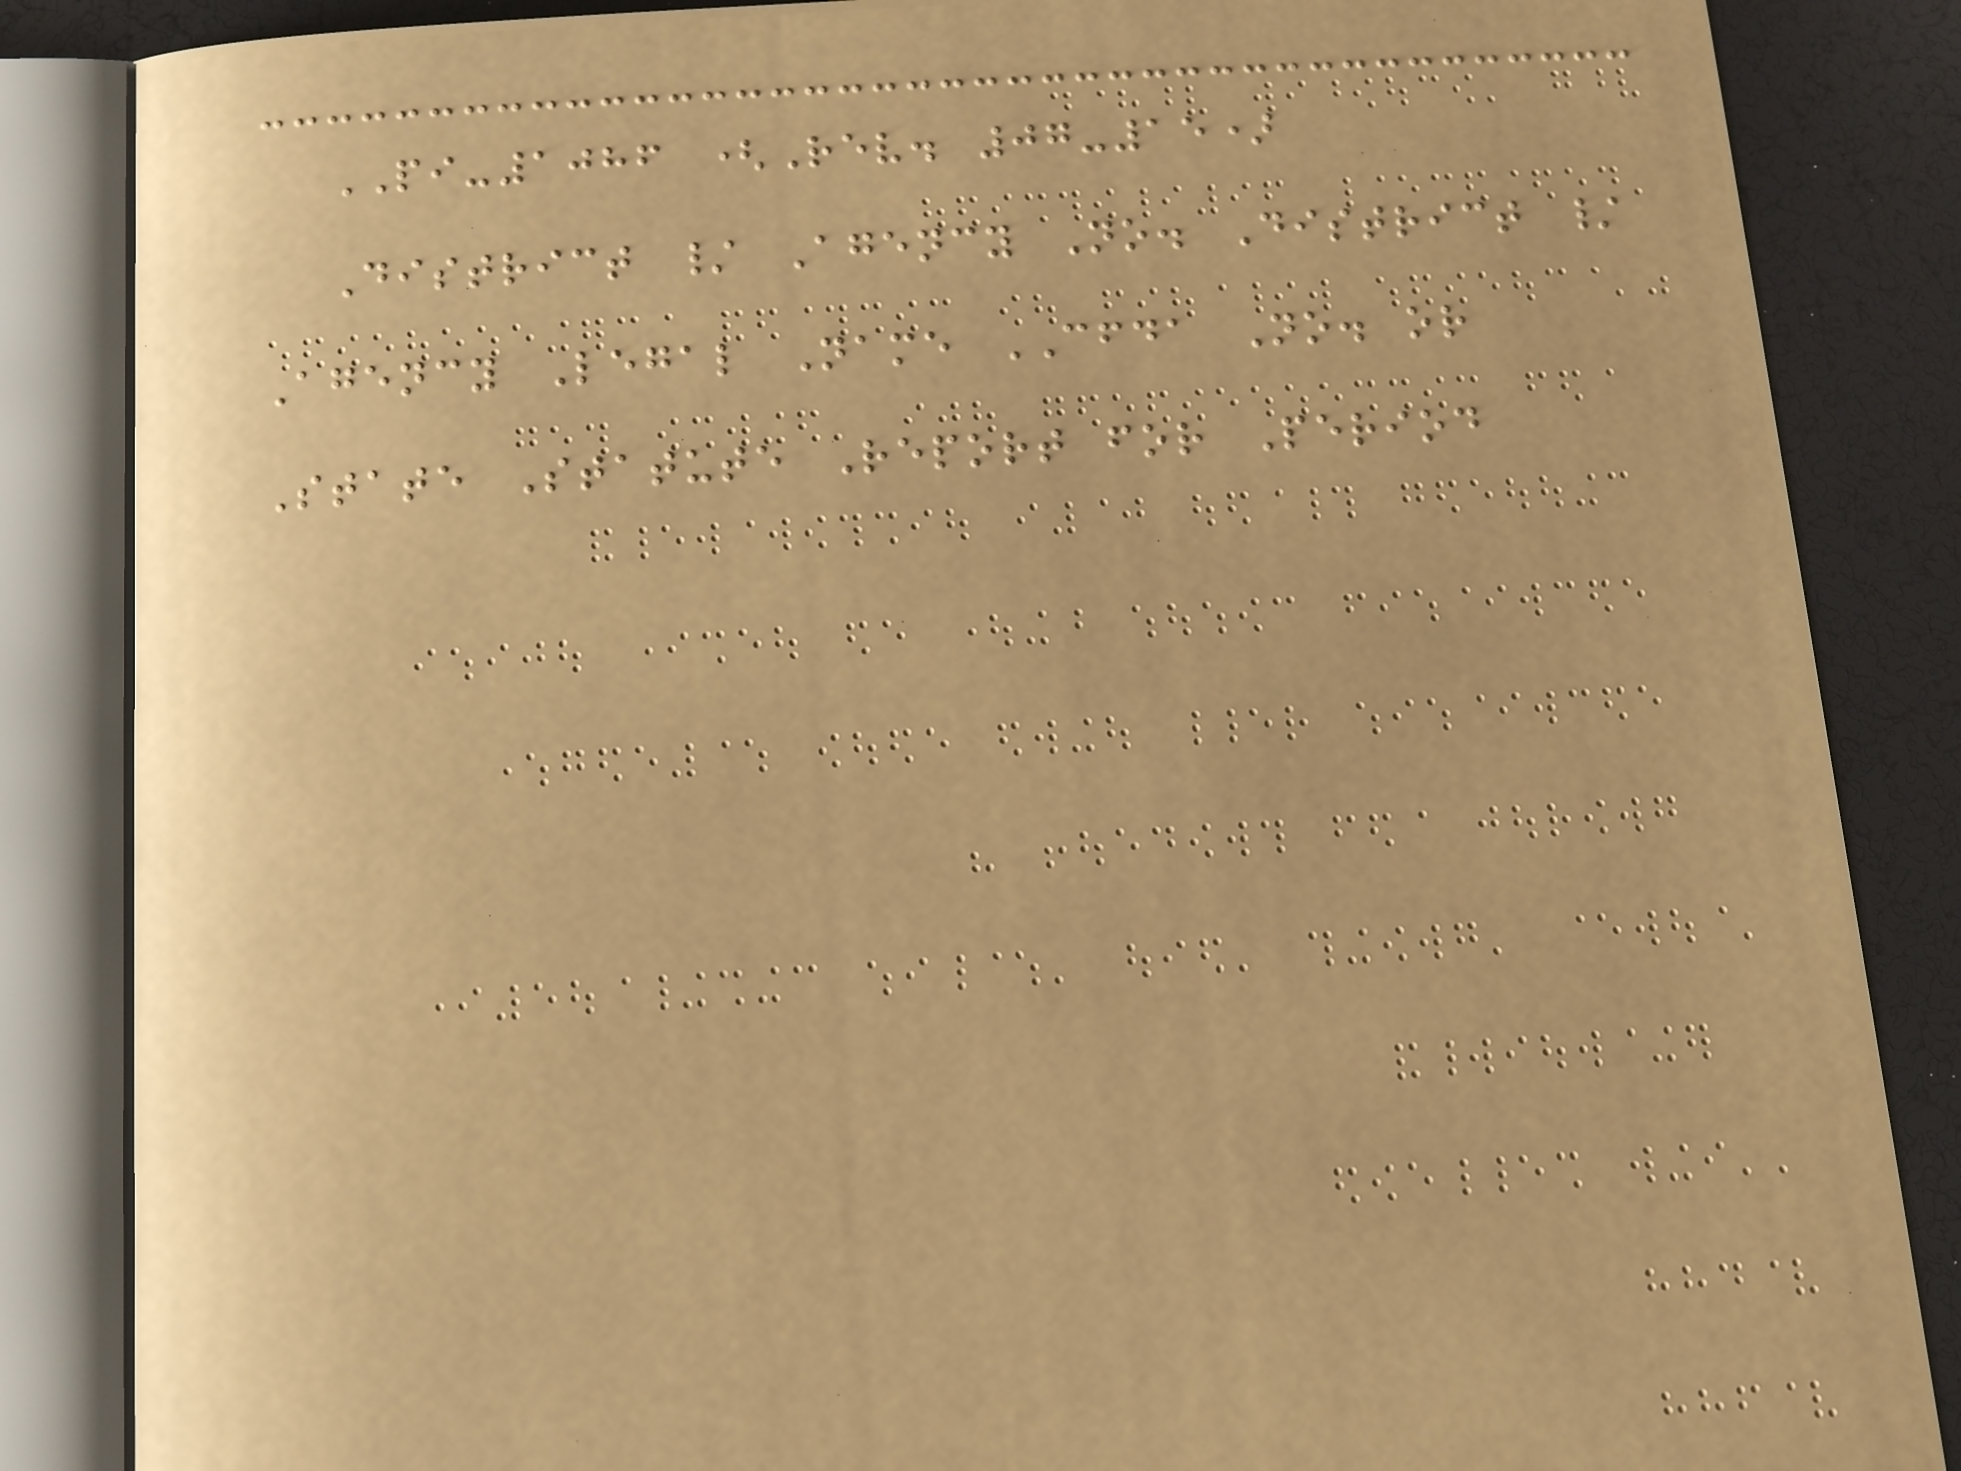PI-1086 (Rev. 07-15)
District / Agency No. District /
Agency Legal Name CFDA No. or
State Statute Report for Period
